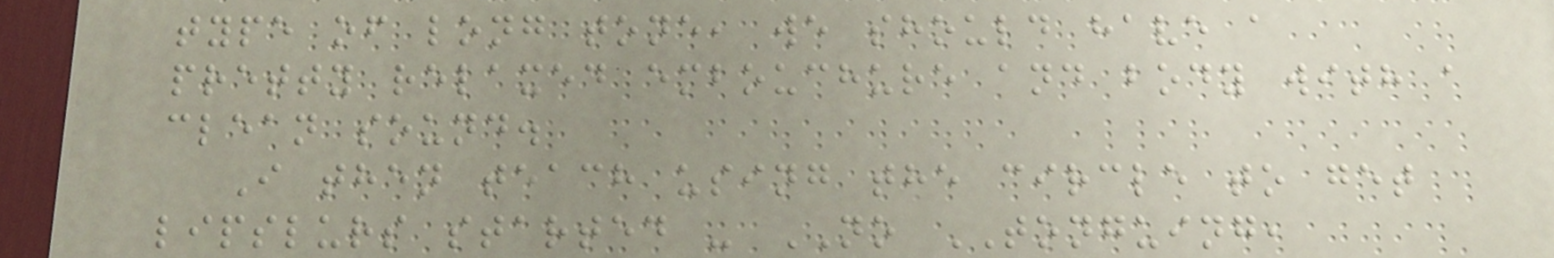type of long tone, we should have a
pretty relaxed embouchure and body with a
clean sound.
I then teach using the circle to get
lipslurs started - NO TONGUING,
